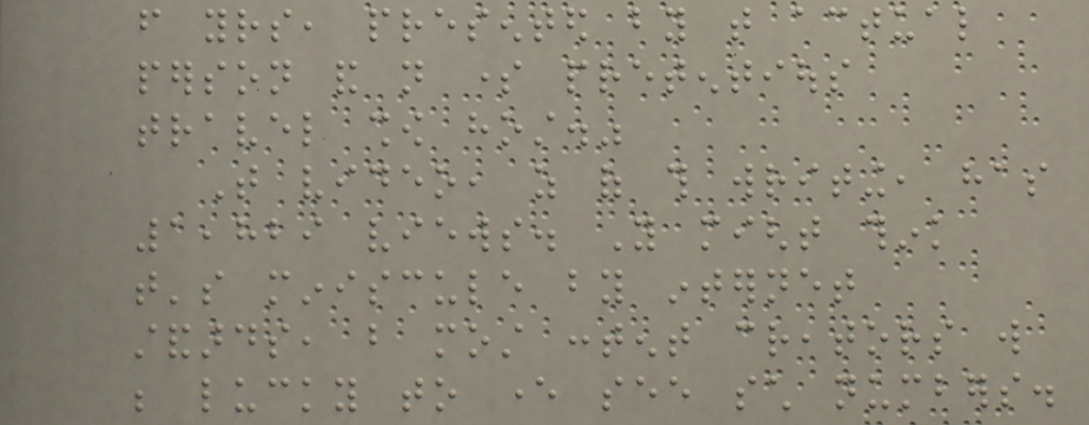from yours, presented by that actual
person and not some pretentious
travel show host."
That video, as of this writing, has
1,829 views. You might think
that's miniscule by internet
standards, but most content creators will
be lucky to ever see such numbers.
